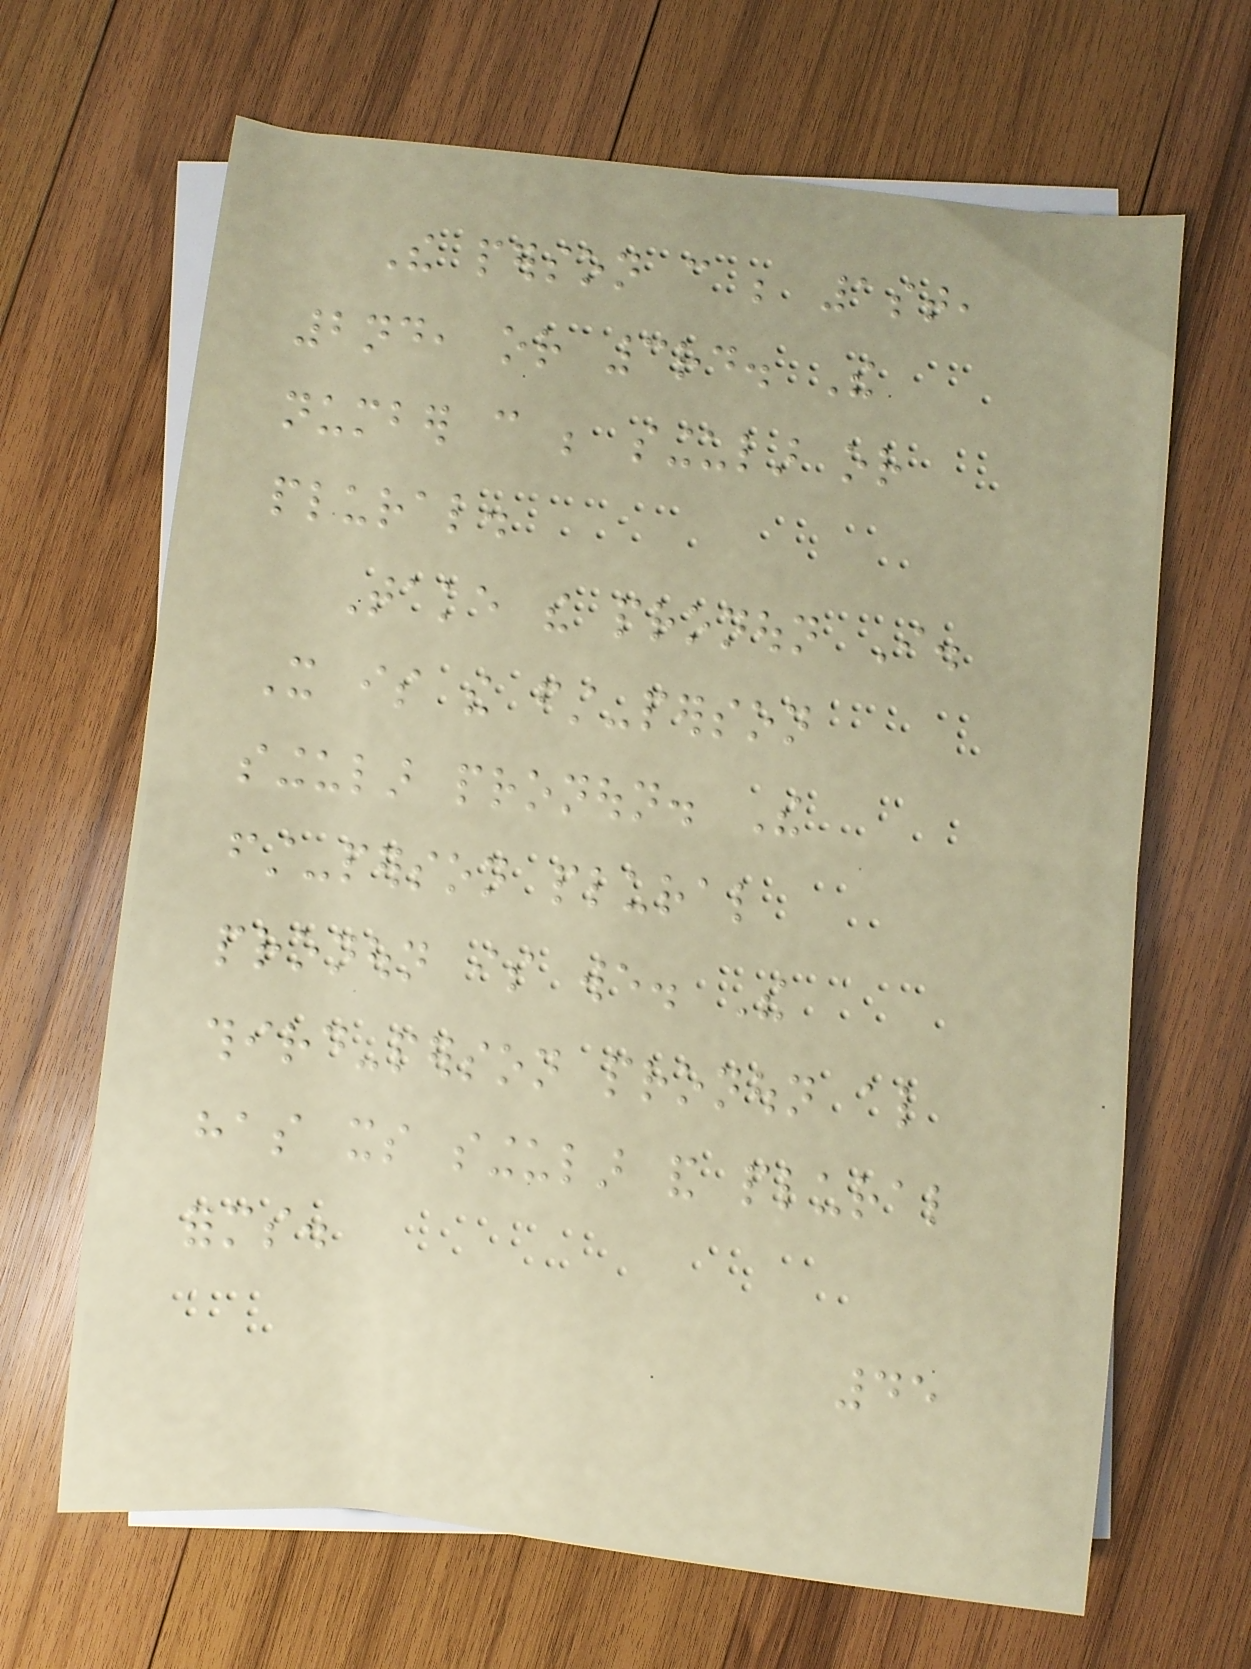The person can be 1st,
2nd, or 3rd. The
number can be singular or
plural.
Take the pronoun I.
It is the first-person
singular pronoun. The
first-person plural
pronoun is we. The
third-person pronoun also
has its singular and plural
forms.
45
